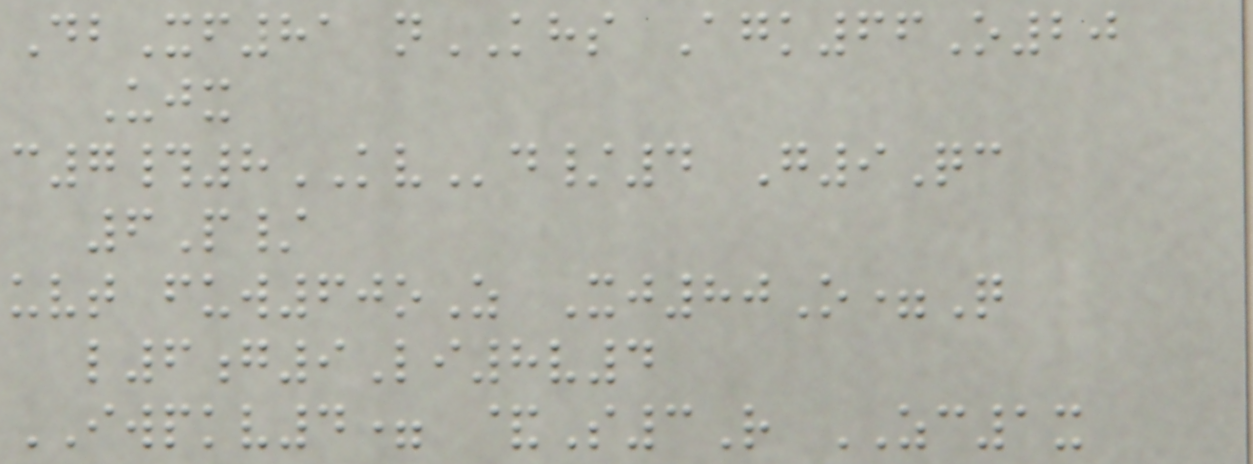DbXf81 nKHS Agk66O20
Ujx
c7#8KVd/4 G9Qc
6P/
uvt fuw60oZ Xj80O=Q
l6g9Li8v4
IWPKV4= &S3R ZC1x
